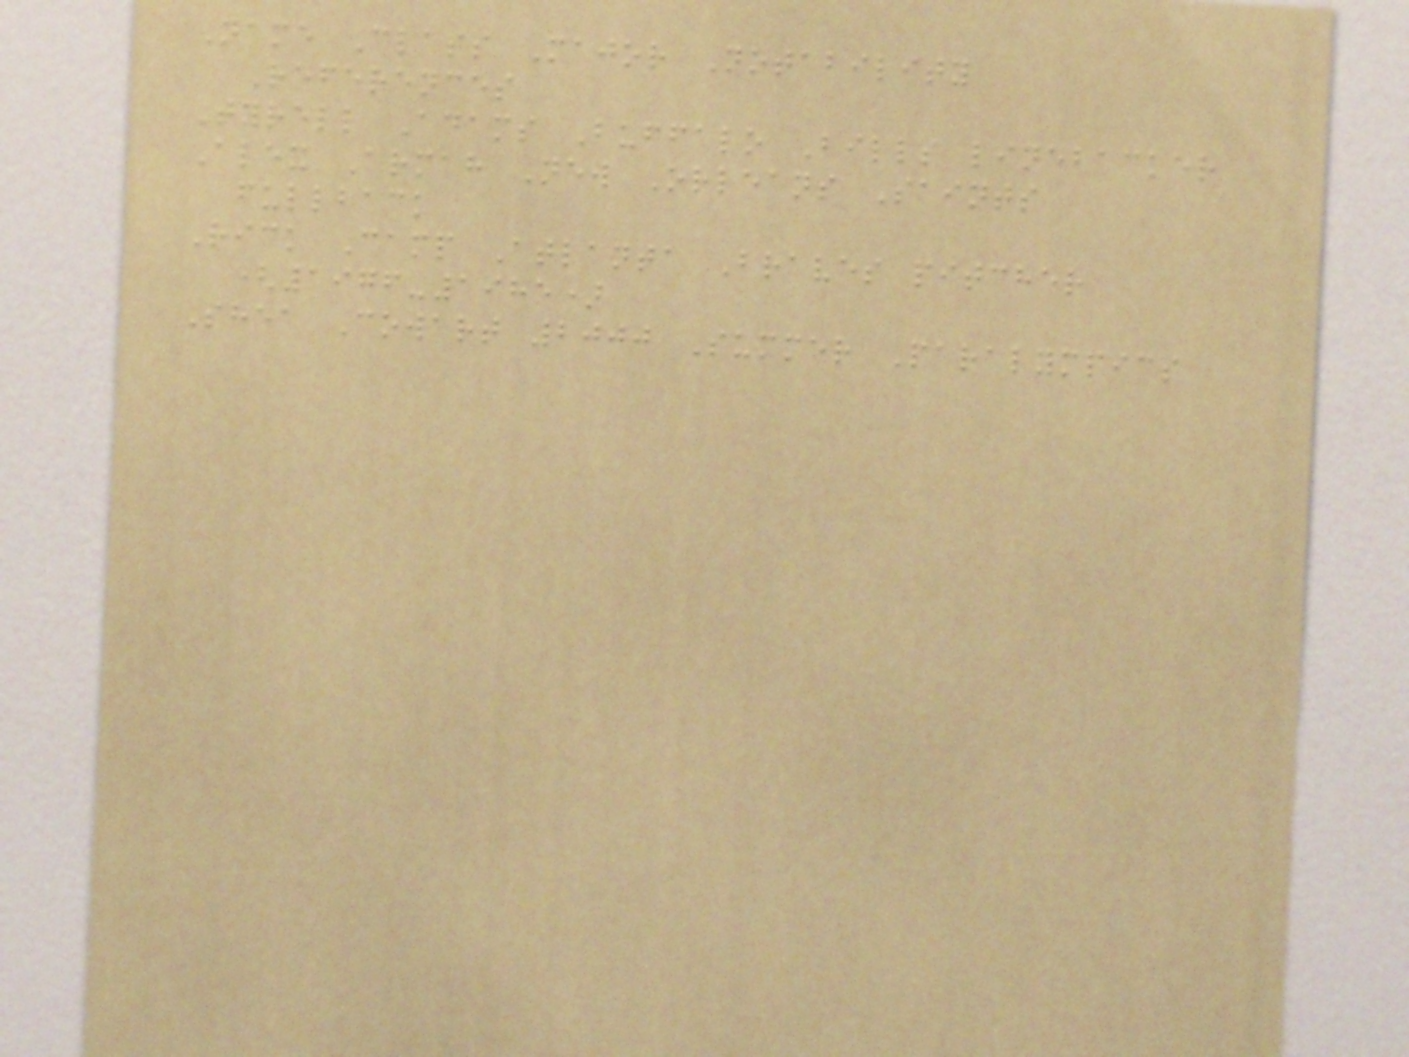Name Class Major Notability
References
Tyrell Adams Buffalo Bills linebacker
Alex Armah New Orleans Saints
fullback
Rick Camp Atlanta Braves pitcher
(1976-1985)
Shea Cowart 2000 Summer Paralympics
